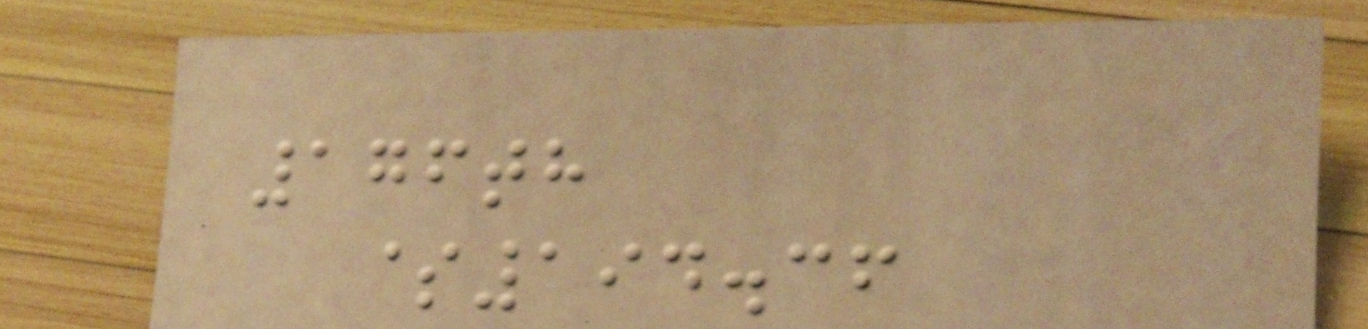176th
$194.36
